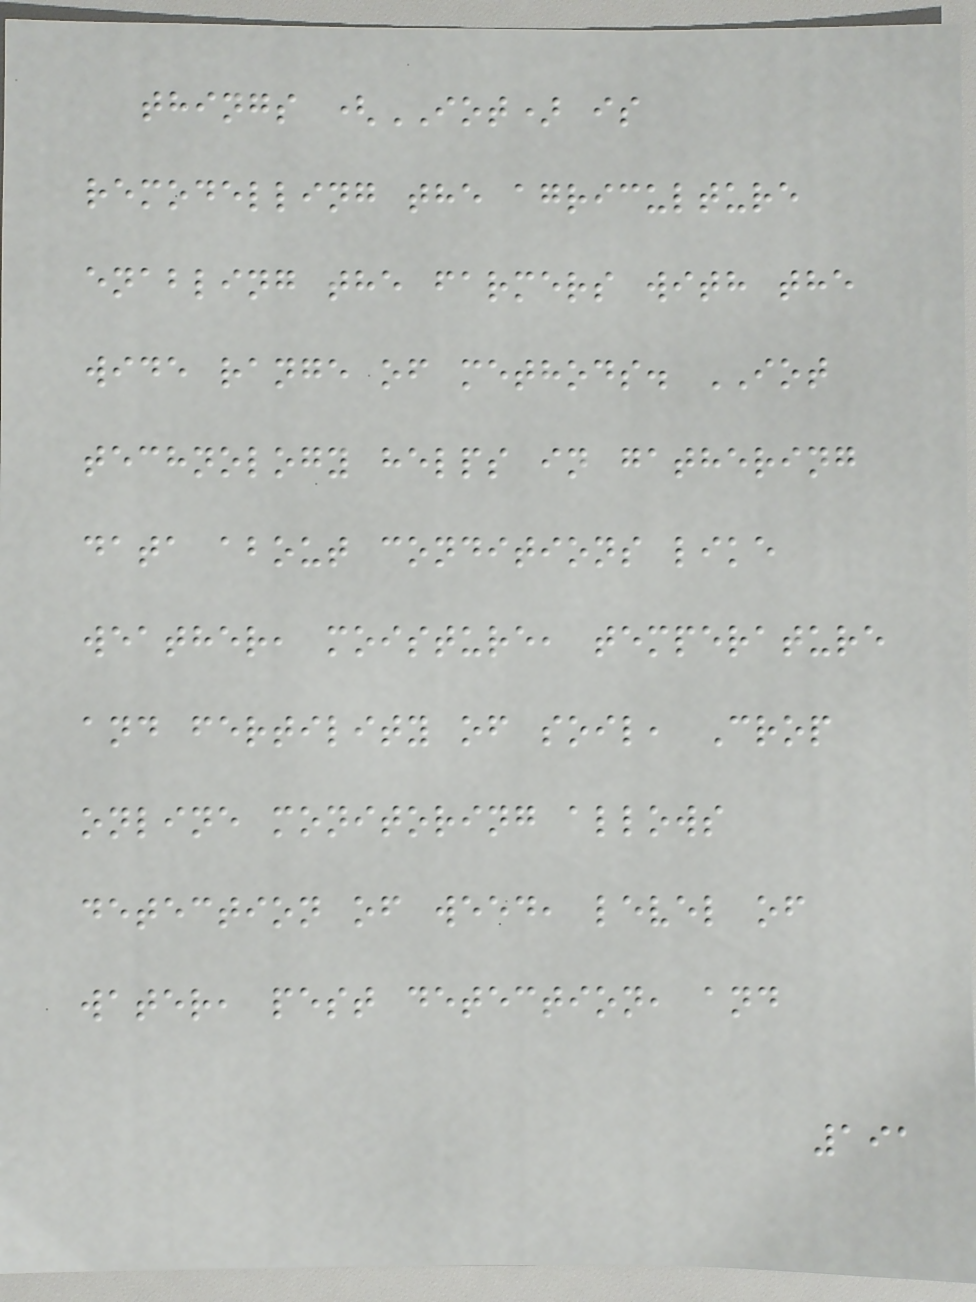things (IOT) is
remodelling the agriculture
enabling the farmers with the
wide range of methods. IOT
technology helps in gathering
data about conditions like
weather, moisture, temperature
and fertility of soil, Crop
online monitoring allows
detection of weed, level of
water, pest detection, and
191
